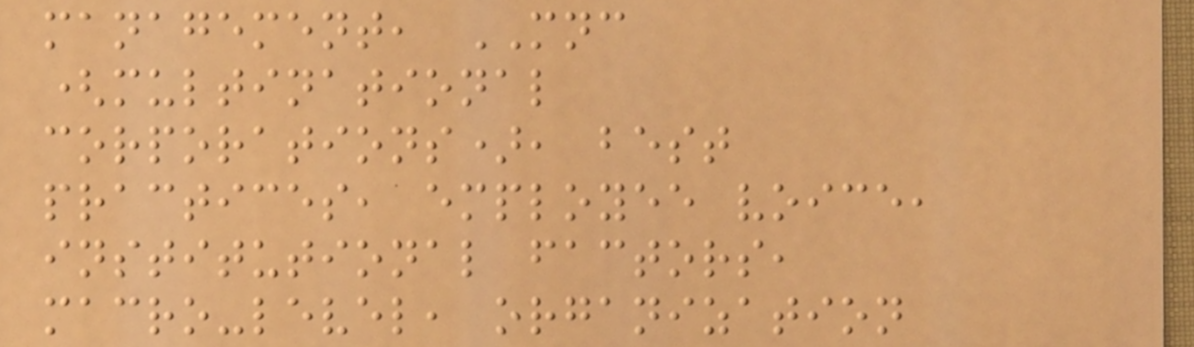management, MNC
(multinational
corporations), best
practices, employee voice,
institutional factors,
macro-level, organization
